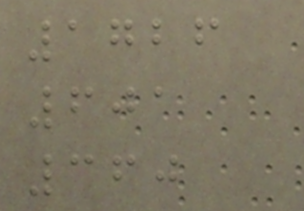1726
601
360
